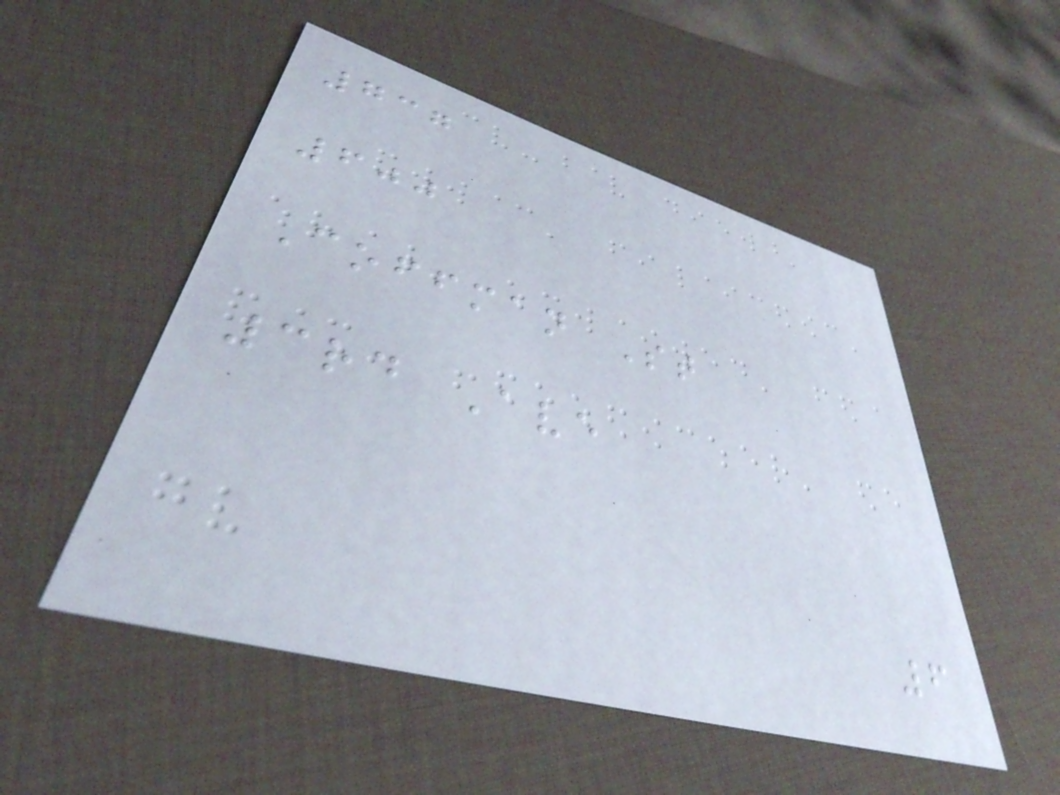737
600
Coffman St
3rd Ave
6
